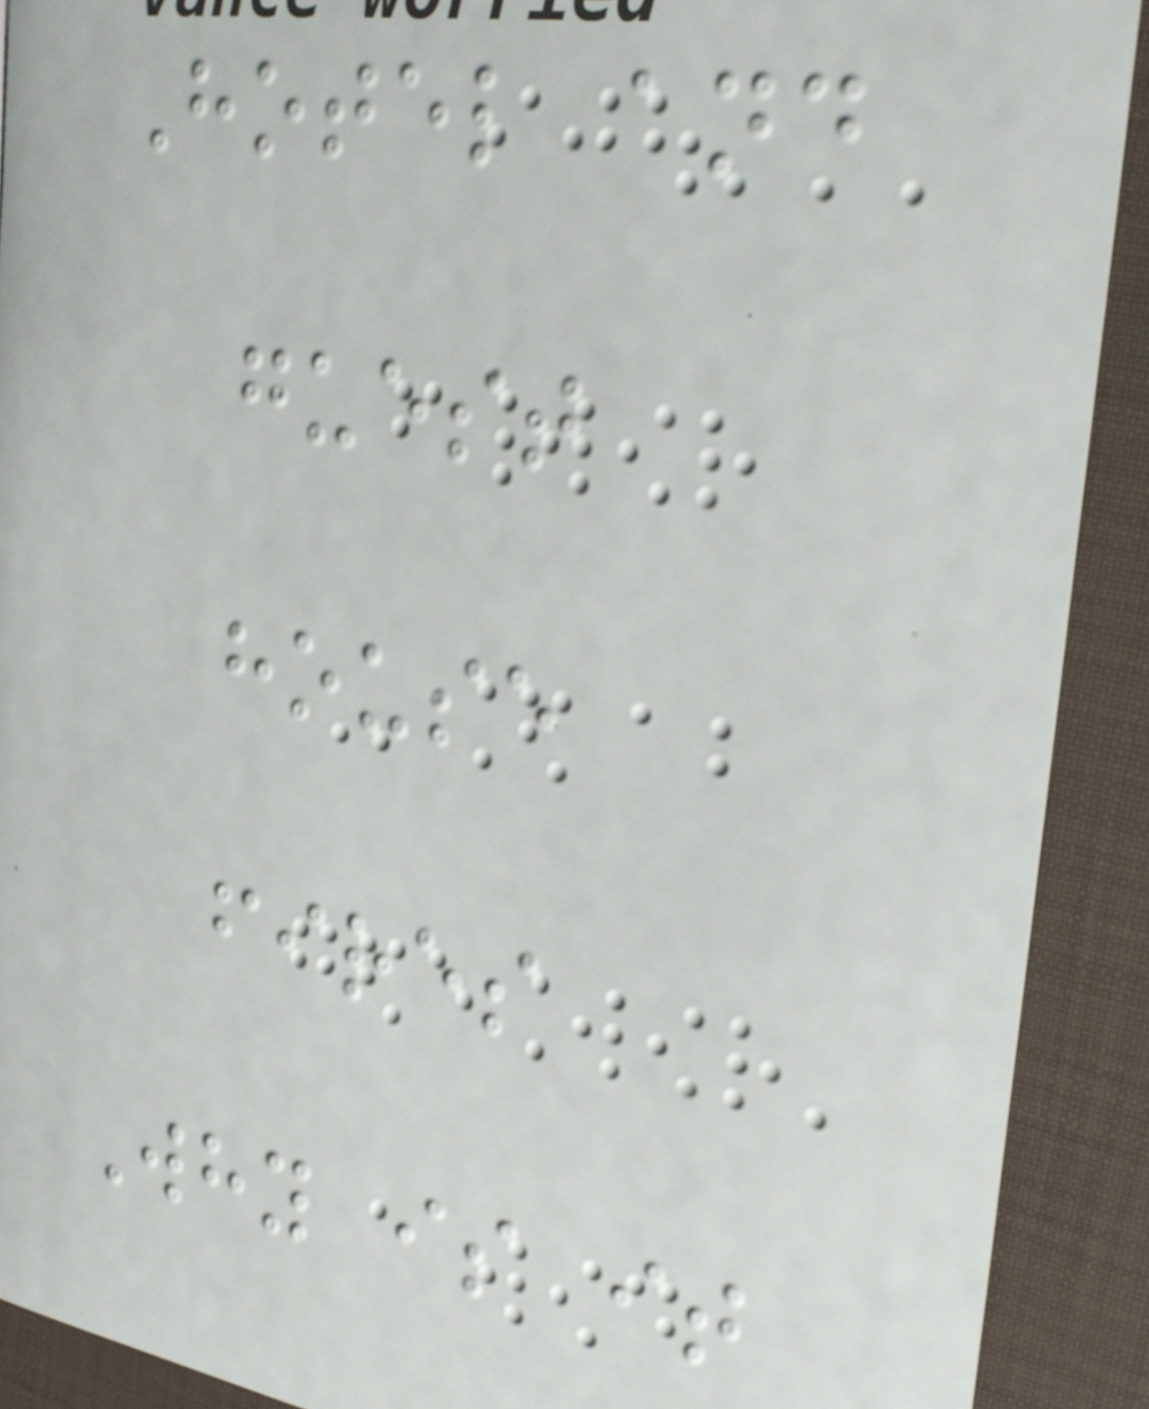Hotel and
guest
house
fires
Why is it
